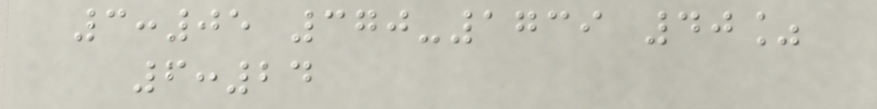3:05 370-1739 40%
6:24
